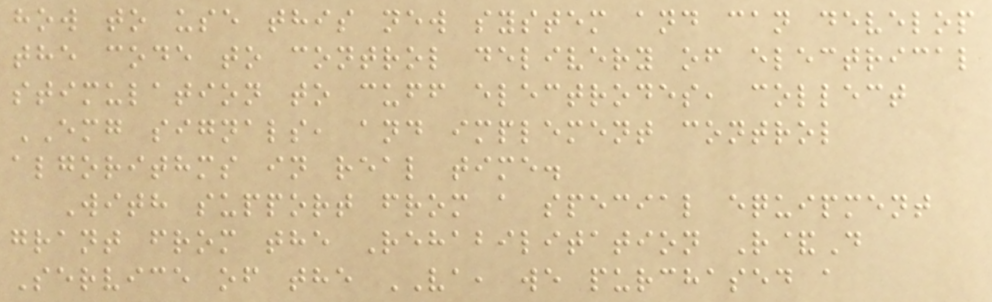how to use this new system and can develop
the code to control delivery of electrical
stimulation to cuff electrodes, collect
EMG signals, and implement control
algorithms in real time.
With support from a special equipment
grant from the Rehabilitation R&D
Service of the VA, we purchased a
